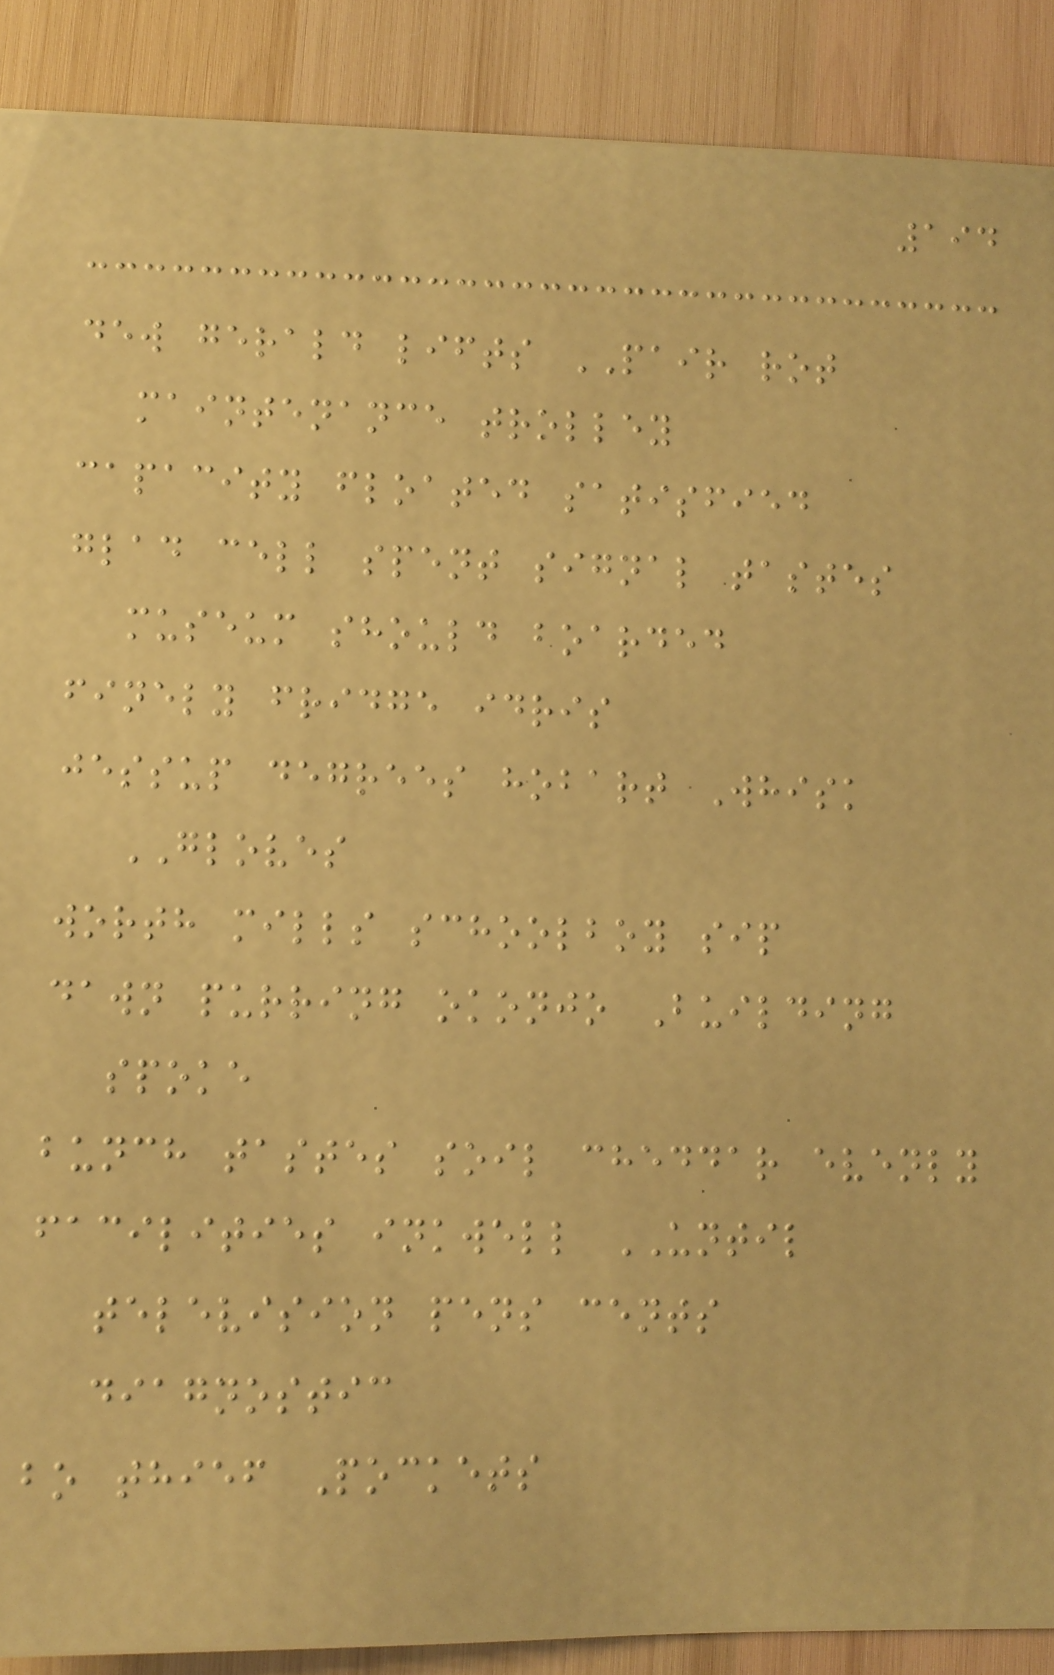194
dew gerald lifts PAIR rot
maintenance trolley
capacity floated satisfied
glad cell spent signal tastes
museum should boarded
finely fridge idris
jessup degrees hobart Whisk
GLOVES
worth mills schoolboy sip
dawn purring okonjo Building
spoke
bunch tastes soil cheddar evenly
facilities inkwell UNTIL
television pens cents
diagnostic
bo thief Pockets
